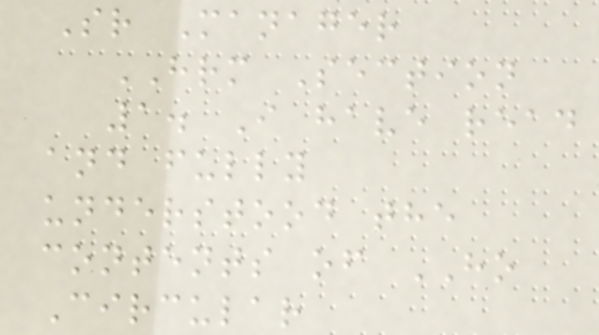Sr Manager
HRM Section
1. I have read
and fully
understood the
contents of HO
Circular
